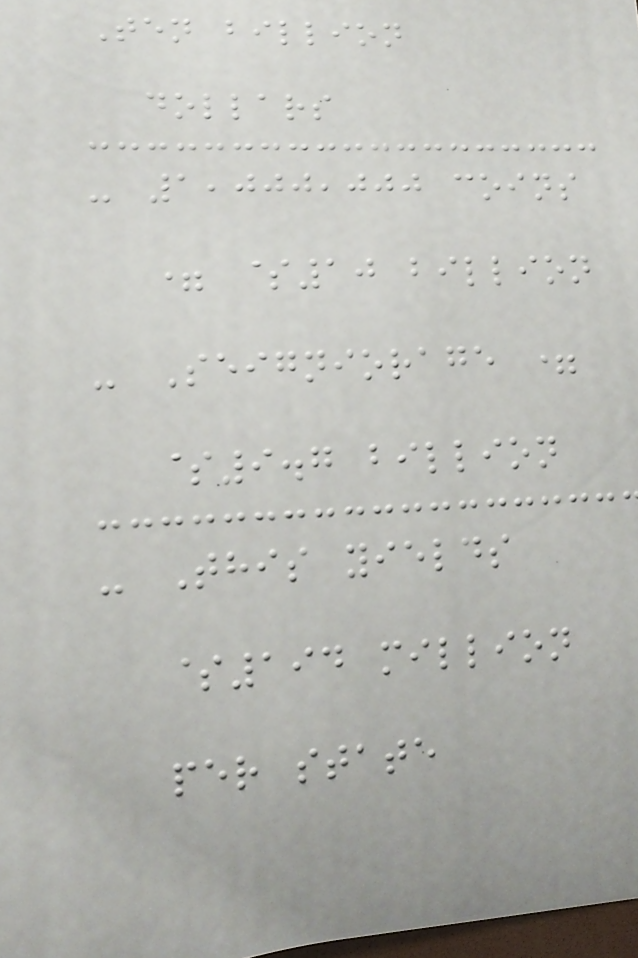Ten billion
dollars
- 1,000,000 coins
= $10 billion
- Seigniorage =
$9.7 billion
- This yields
$194 million
per state
